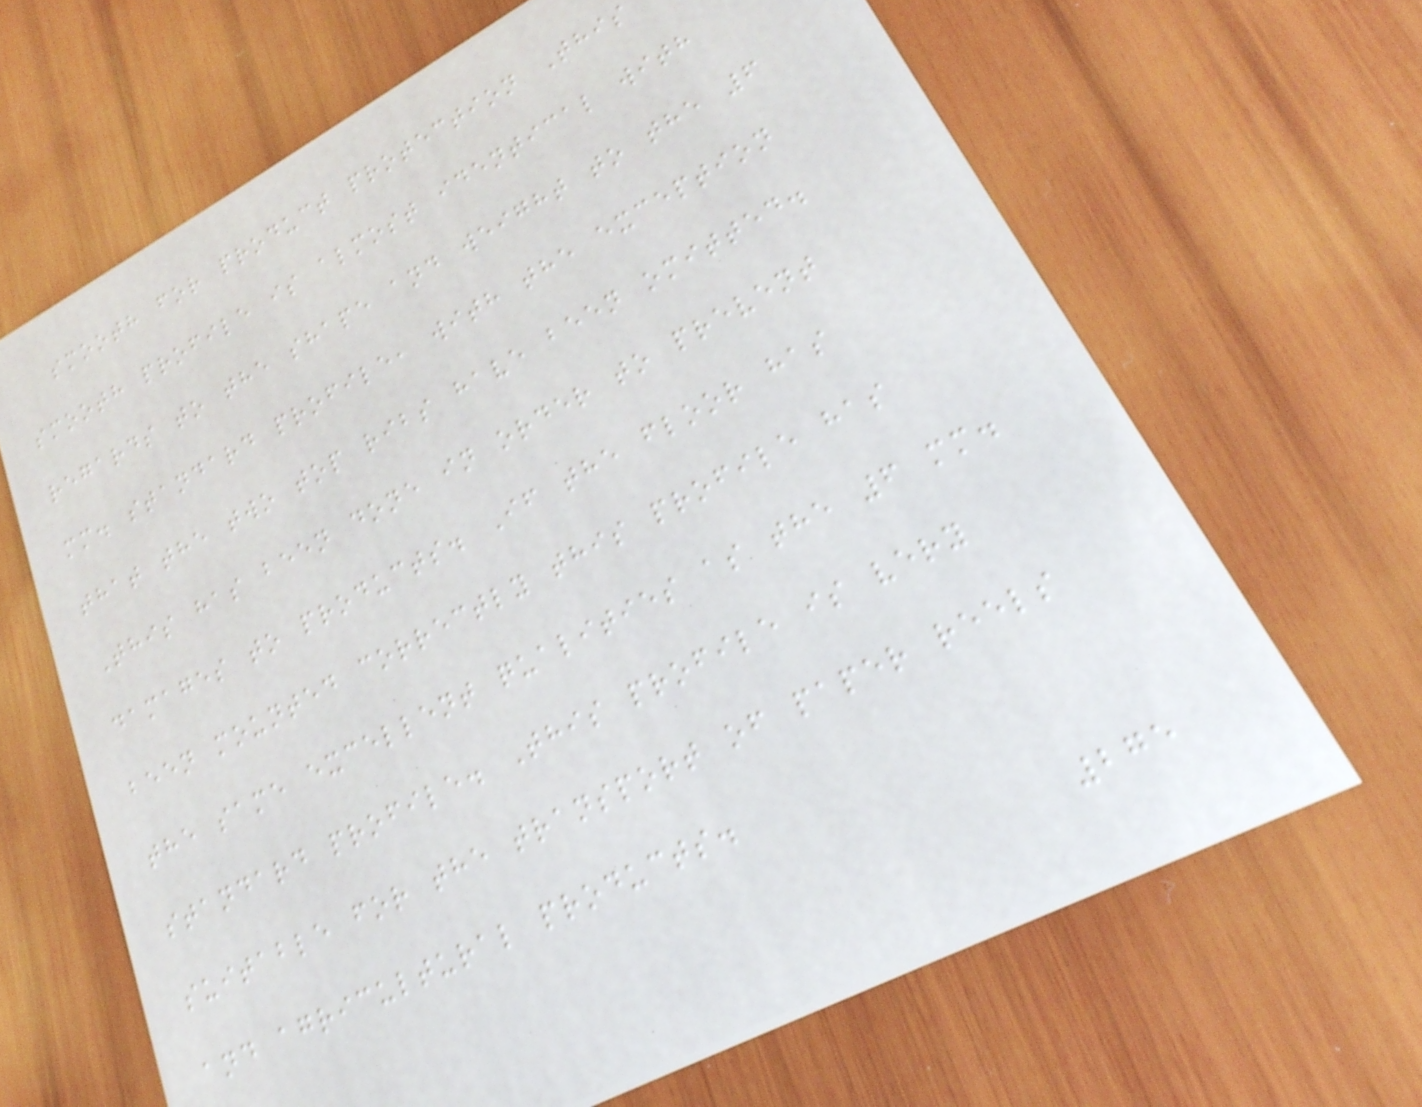smooth for product protection This
smooth profile is almost identical with
regards to the shape and weight to the 6
mm. standard profile, with the exception
that the two top ribs have been omitted.
This has been done in order to prevent
damages to products. If the floor has
been mounted correctly this profile has
the same excellent qualities as the 6 mm.
standard profile. This profile is very
suitable for the transport of paper reels
and agricultural products.
275
